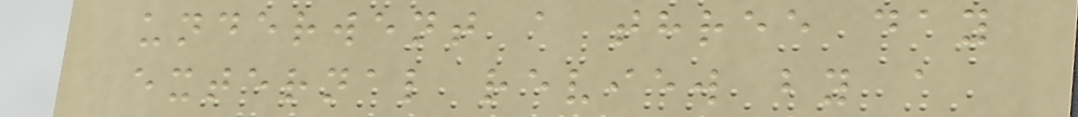underwent a three day
external review by a
